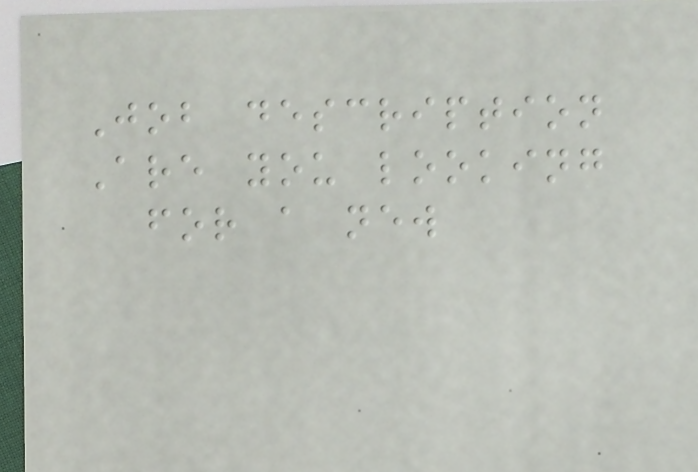Job description
Are you looking
for a new
